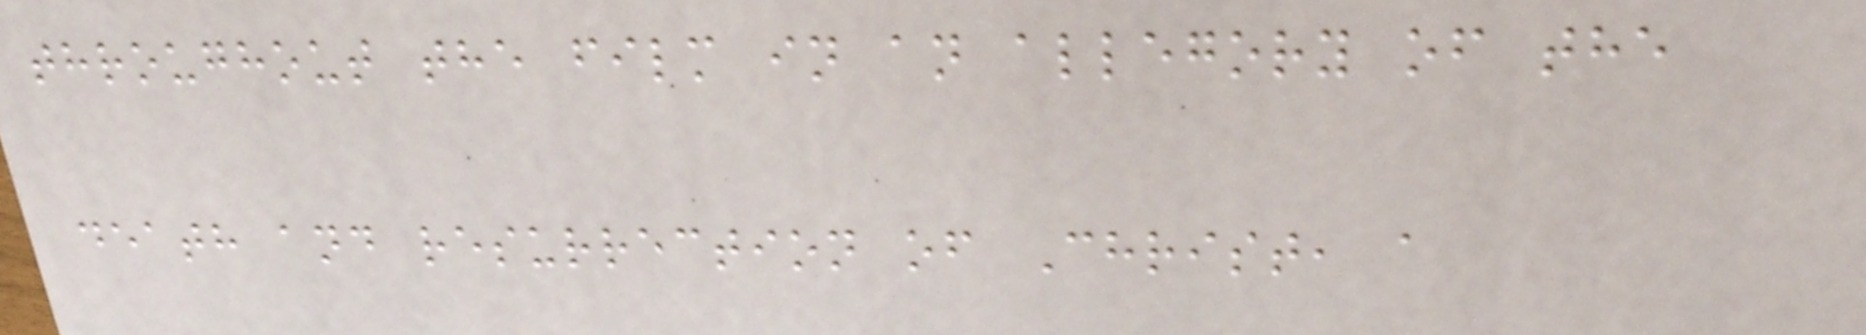throughout the film in an allegory of the
death and resurrection of Christ, a
